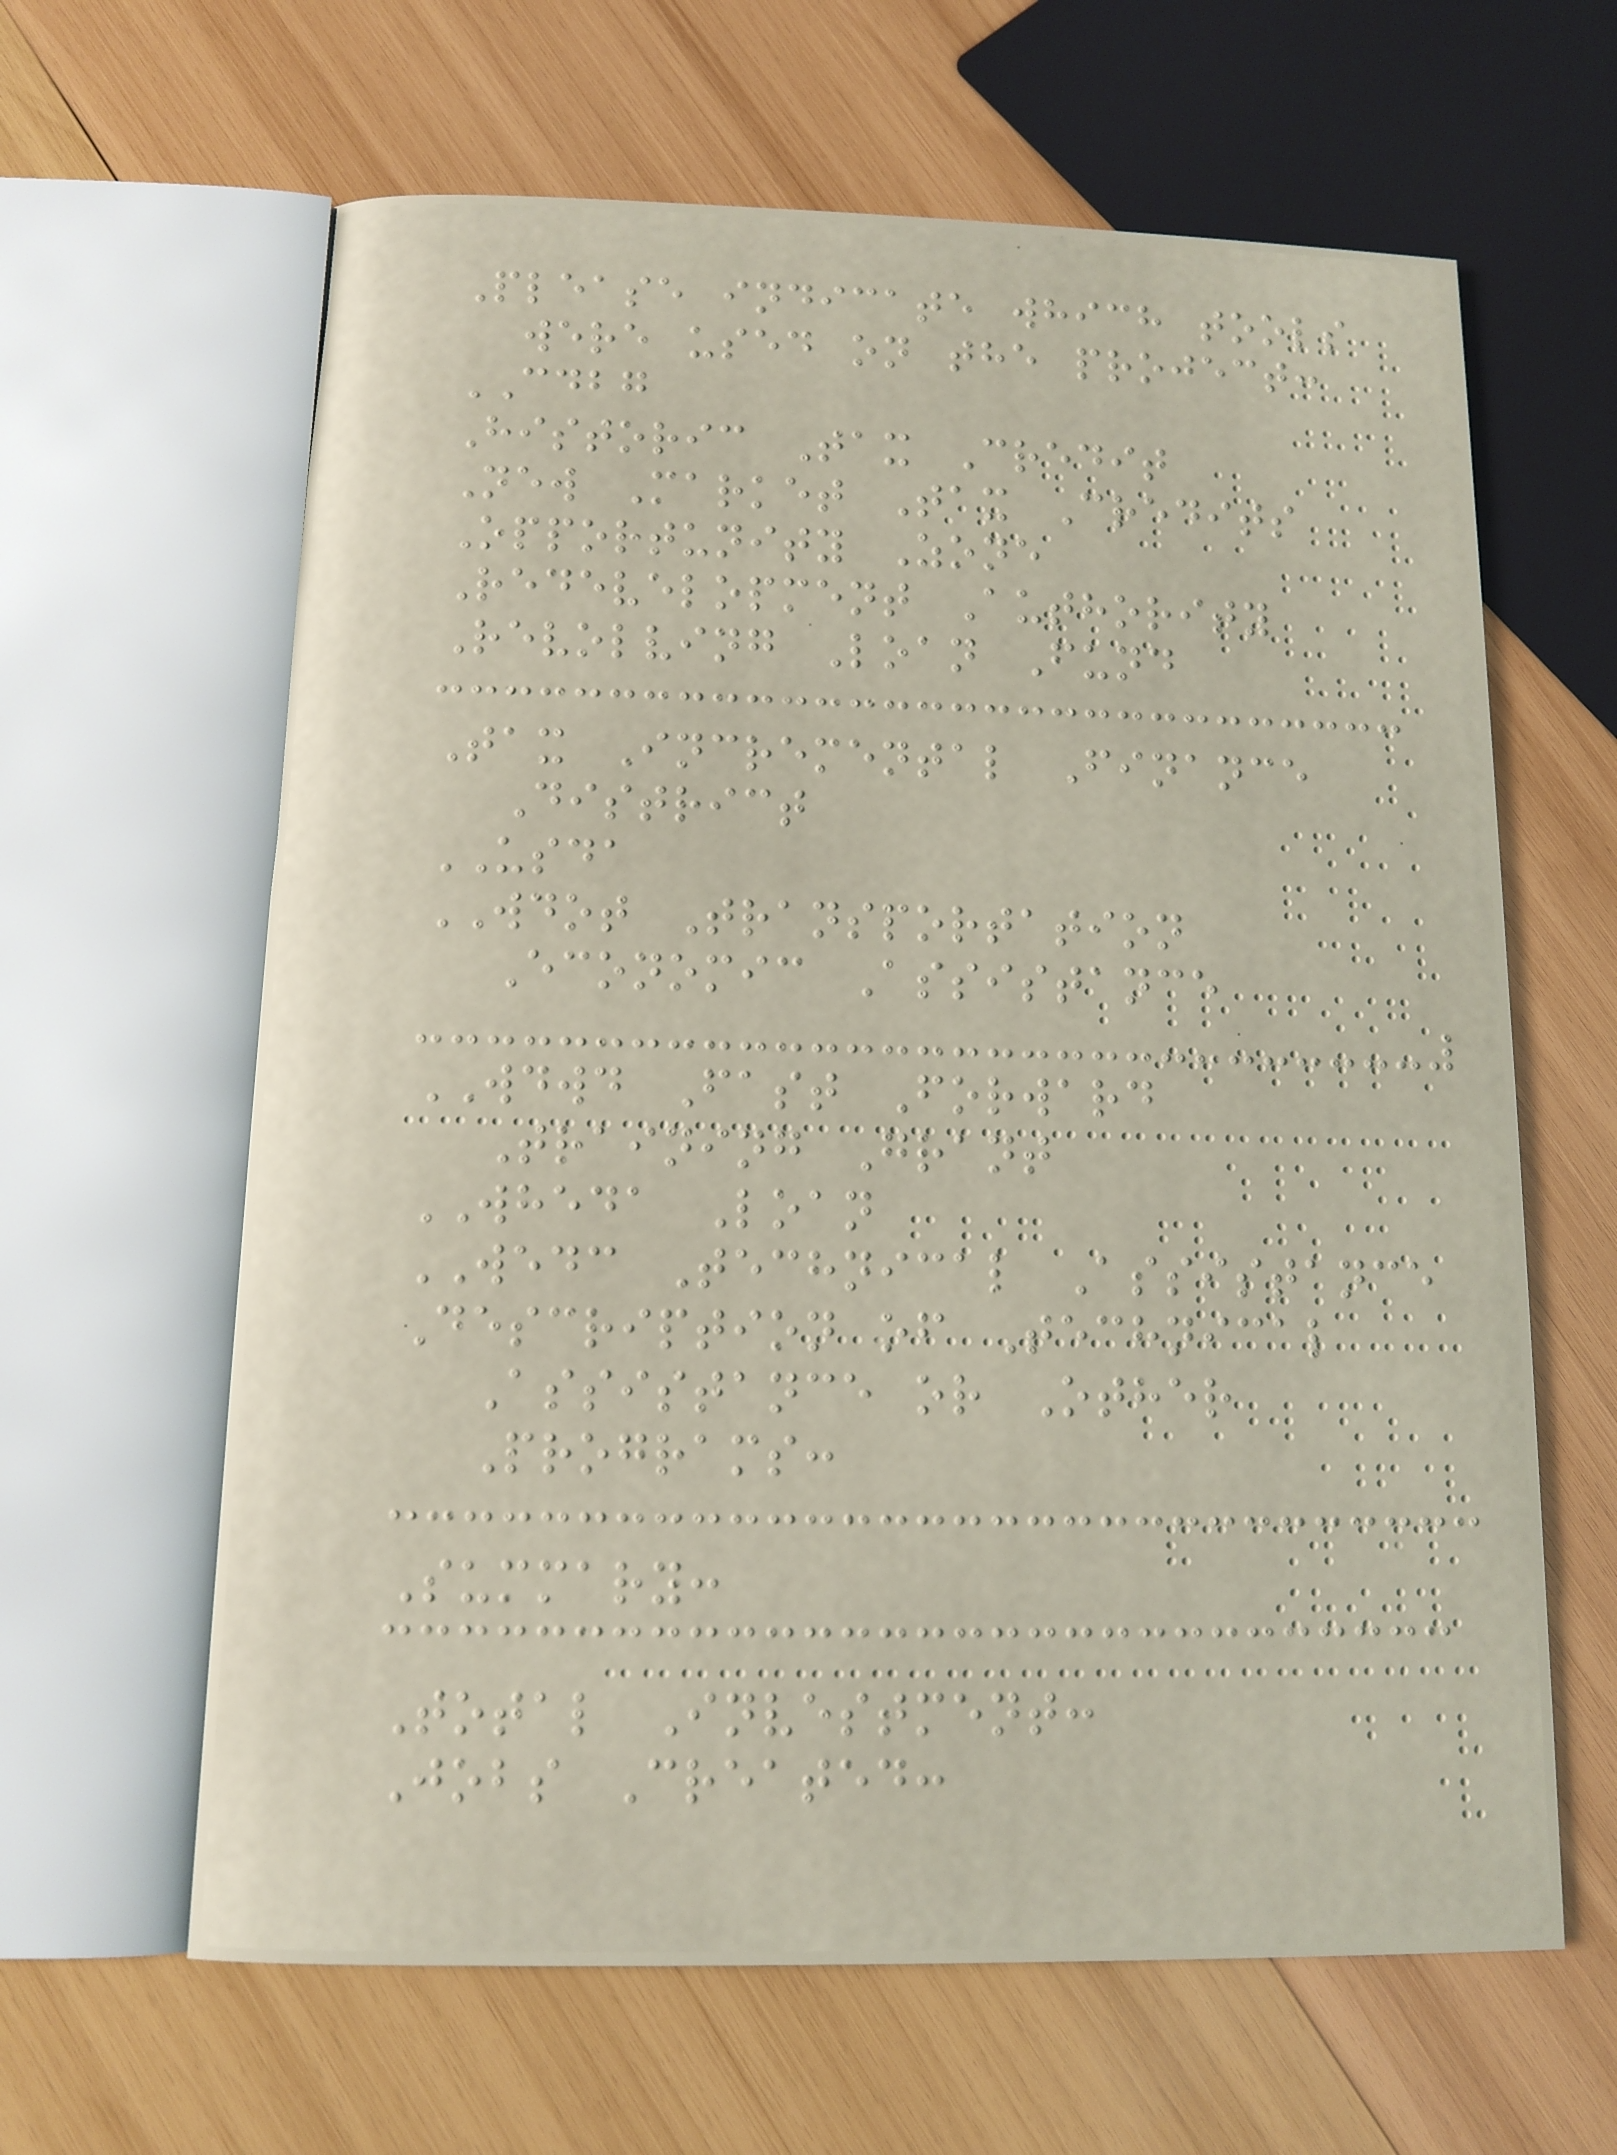Please indicate which tools
were used on the project:
CDBG
Historic Tax Credit
New Market Tax Credits
Opportunity Zone
Redevelopment Authority
Revolving Loan Fund
Tax Incremental Finance
District
USDA
WDOT Transportation
Economic Assistance
WDWD Fast Forward
Training Grant
WHEDA Loan
WEDC Technical Assistance
Description of Technical
Assistance or Other
Programs:
Summary:
Total Investment:
Jobs Created:
